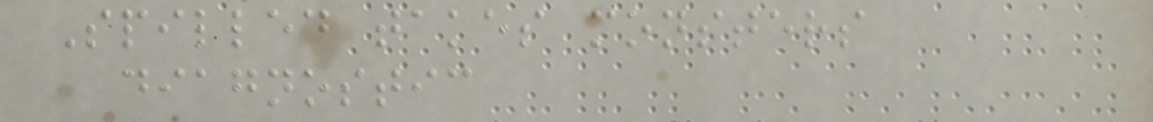Spilled takes monsters
diagnostic
